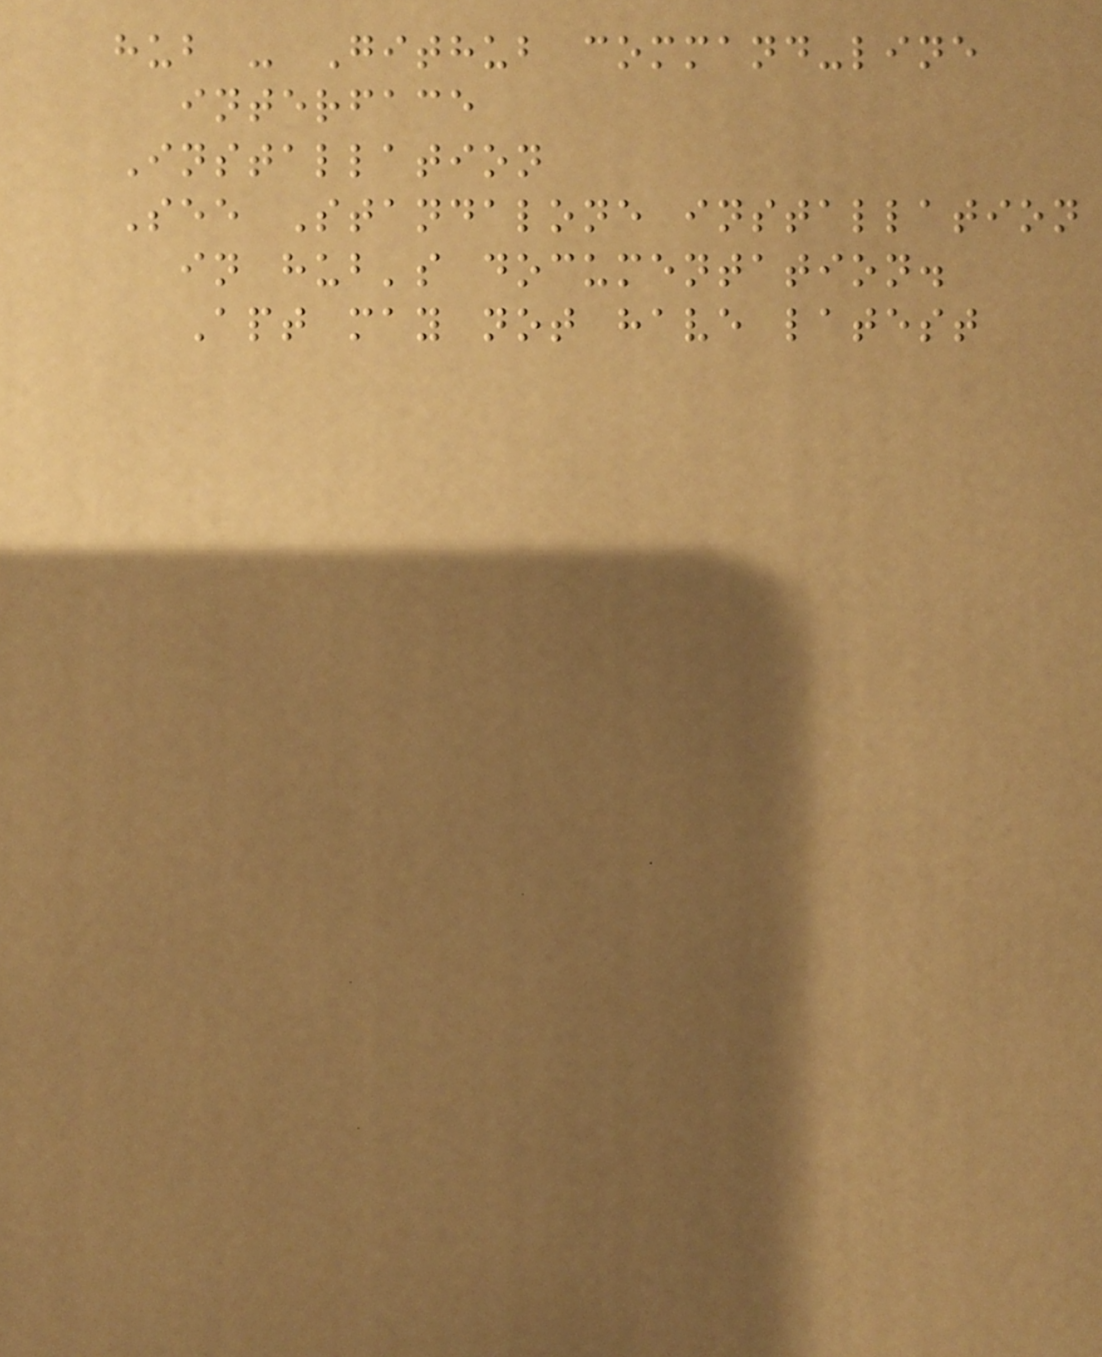hub - Github command-line
interface
Installation
See Standalone installation
in hub's documentation.
Apt may not have latest
